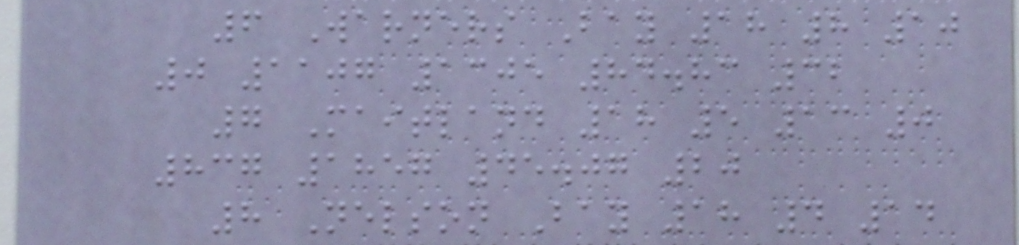6 Warners Bay 18 8 10
0 1107 1305 84.83 32
7 Maitland 18 5 13 0
837 1857 45.07 20
8 Nelson Bay 18 4 14
